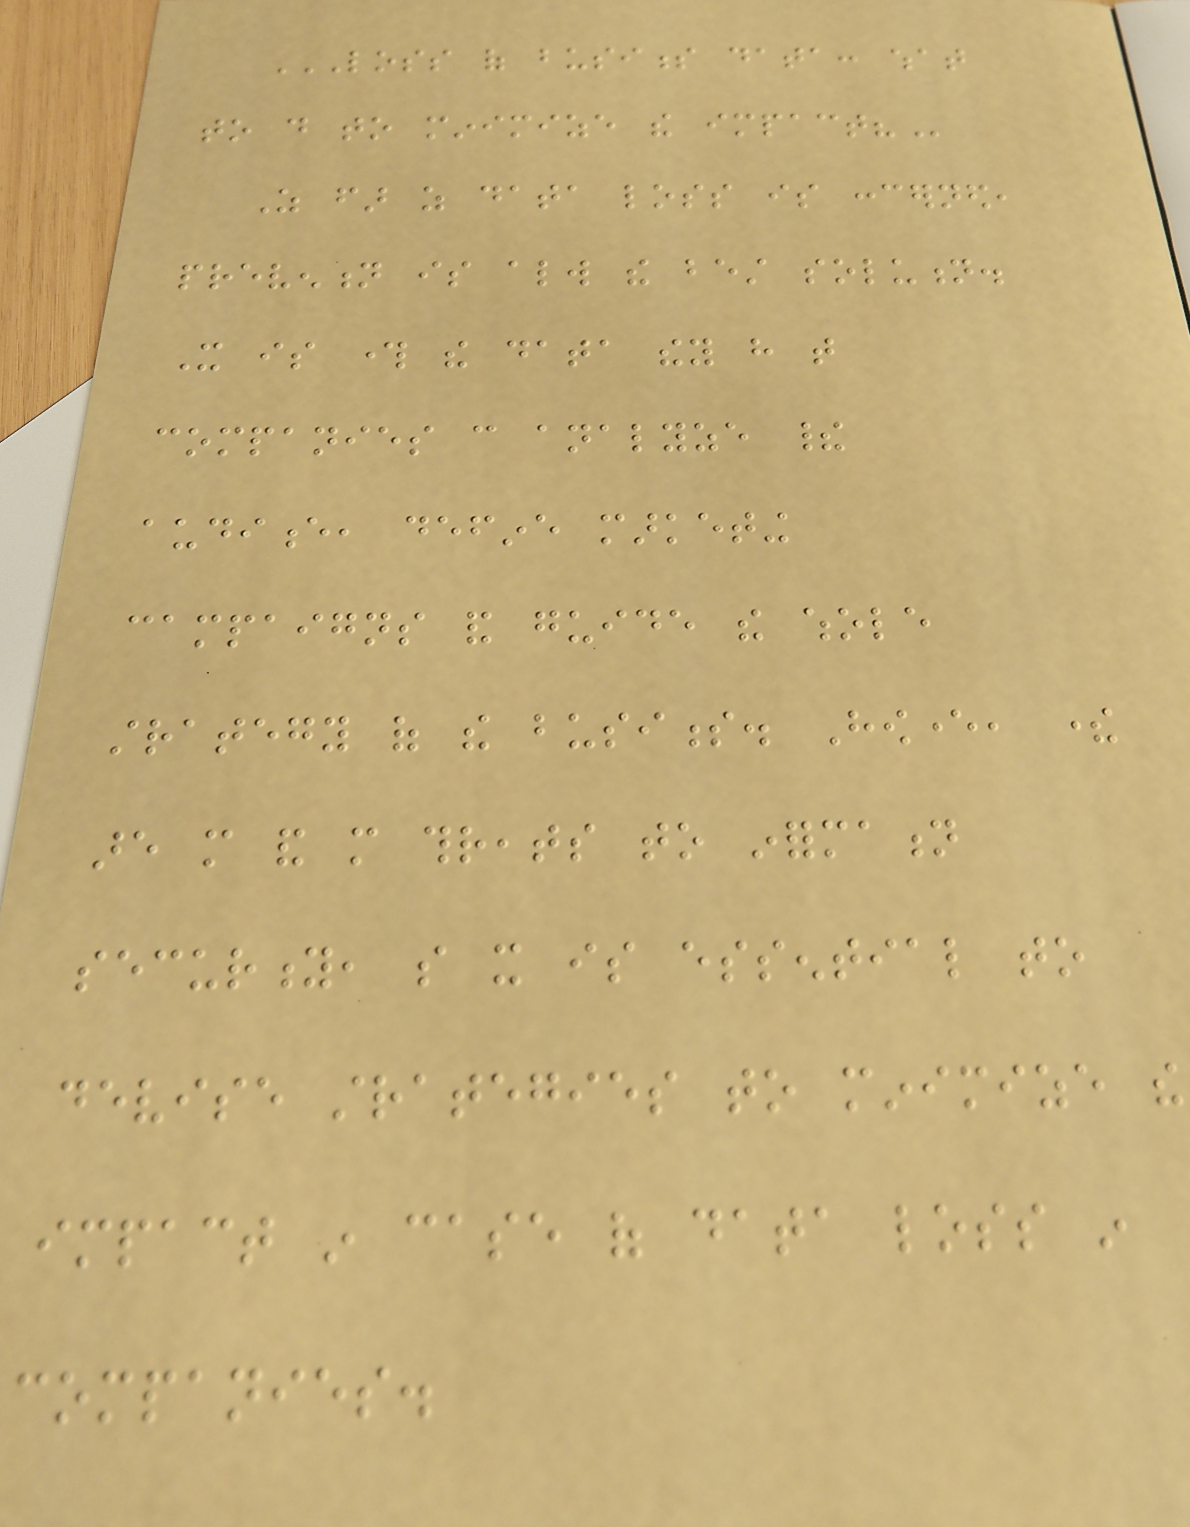LOSS OF BUSINESS DATA: WHAT
TO DO TO MINIMIZE THE IMPACT?
As far as data loss is concerned,
prevention is always the best solution.
It is through the data they have that
companies can analyze their
audience, define marketing
campaigns and guide the whole
strategy of the business. However, there
are more and more threats to information
security, so it is essential to
devise strategies to minimize the
impact in case of data loss in
companies.
